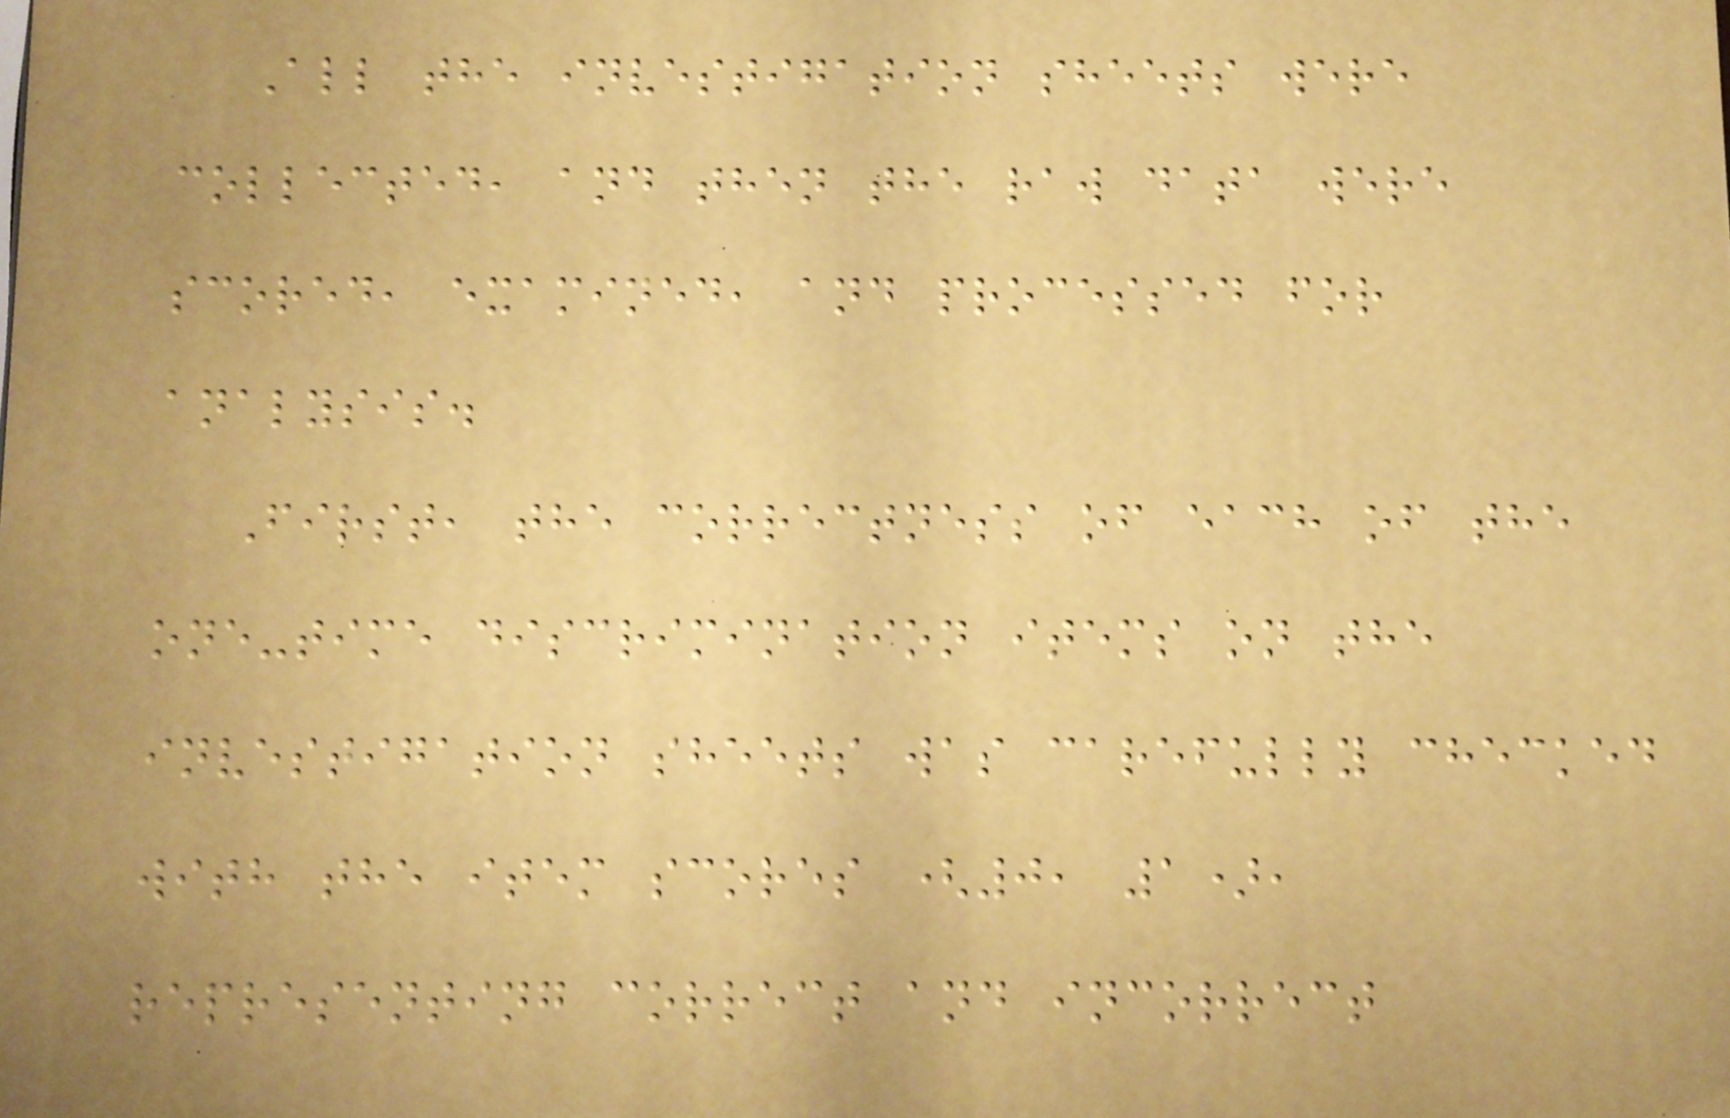All the investigation sheets were
collected, and then the raw data were
scored, examined, and processed for
analysis.
First, the correctness of each of the
one-time discrimination items on the
investigation sheets was carefully checked
with the item scores (0, 1),
representing correct and incorrect
